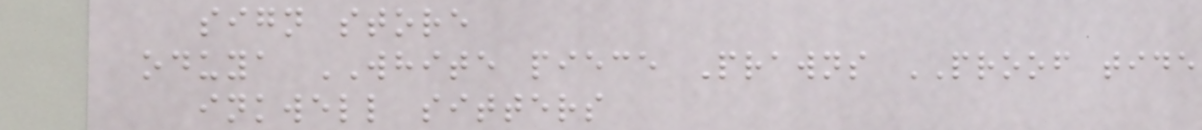sign store
oduya WHITE piece Prawns PROOF tide
inkwell sitters
